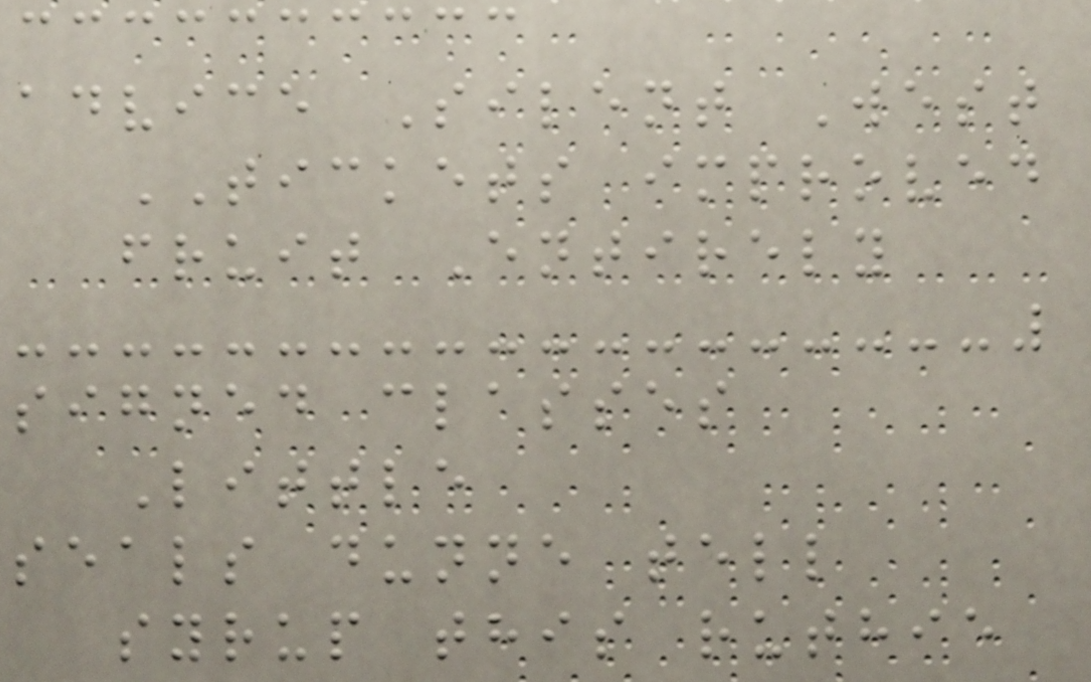advice Silent West
TICKETS improved
fruit Entirely
signed classes
Little
seals dunne tell
syrup this ruthie
